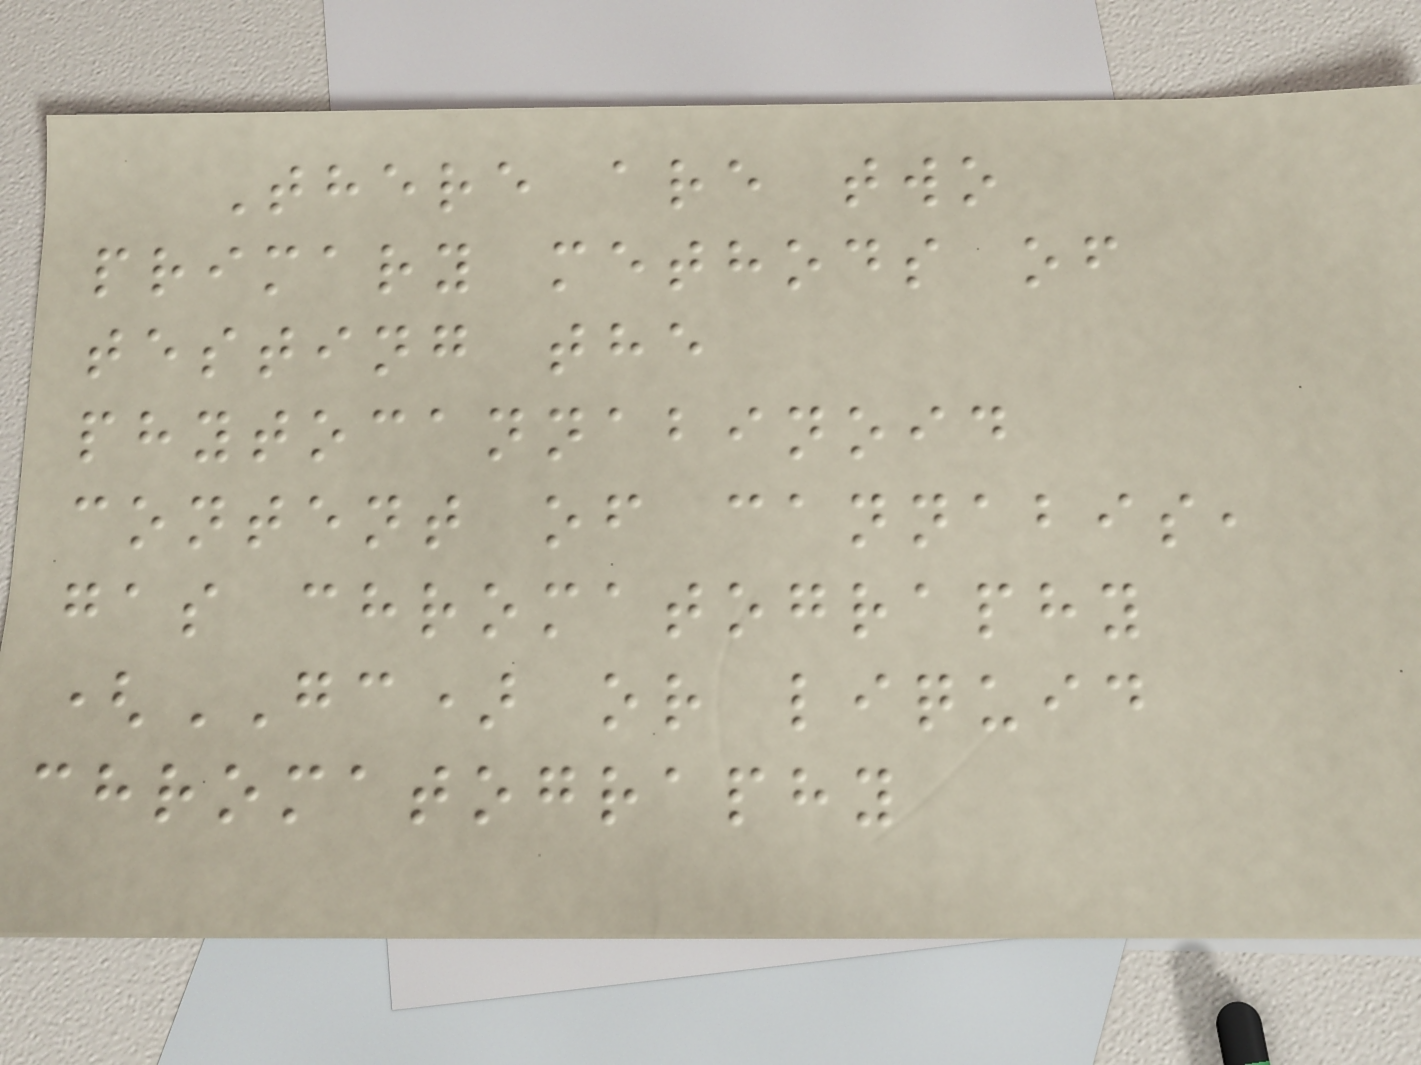There are two
primary methods of
testing the
phytocannabinoid
content of cannabis,
gas chromatography
(GC) or liquid
chromatography
